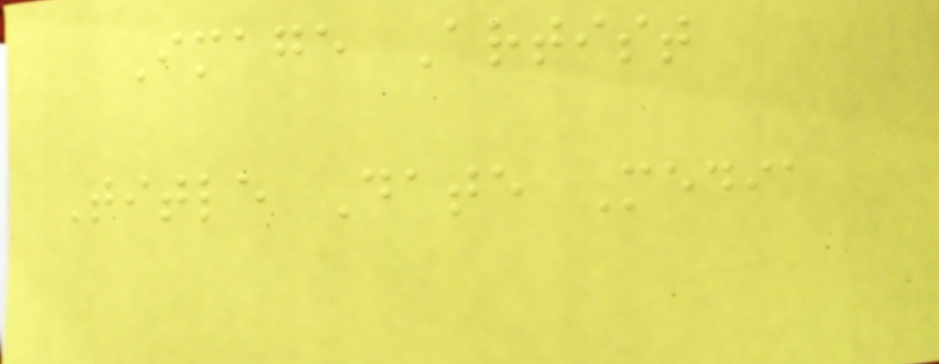Image Artist
Title Date Media
